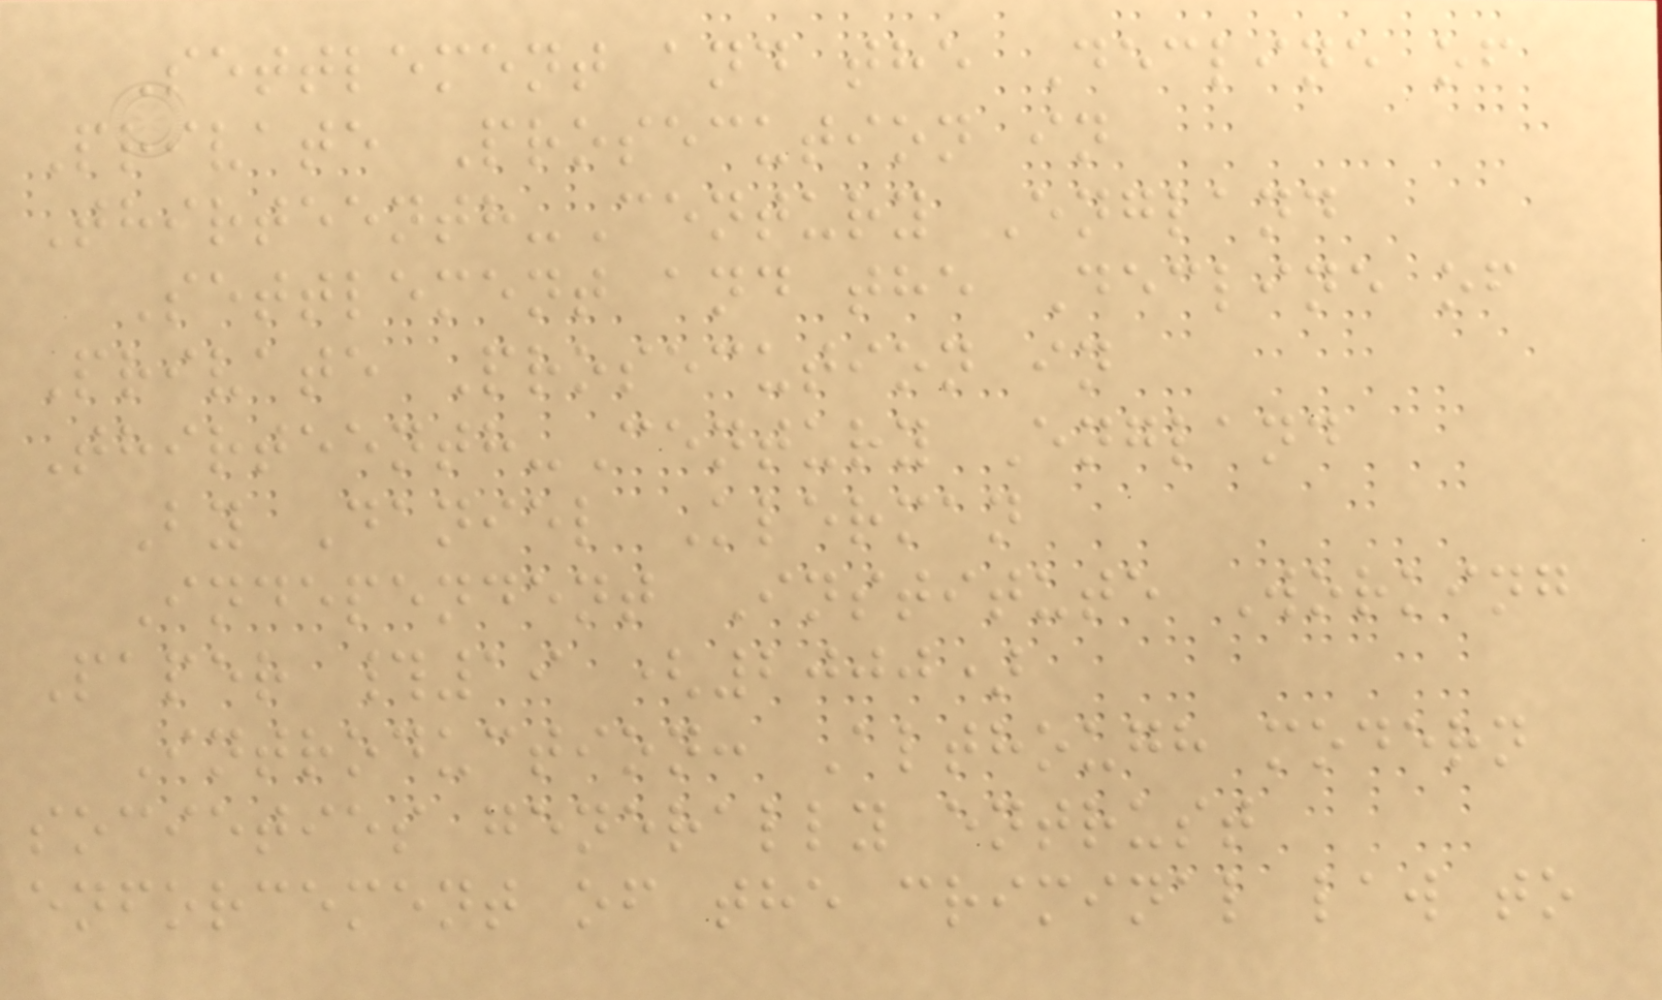Settlement and the Decline of
Private Prosecution in
Thirteenth-Century England
Settlement and the Decline of
Private Prosecution in
Thirteenth-Century England
By Daniel Klerman
Independent Institute Working
Paper #19 (2000)
Introduction: Although modern
societies generally entrust
enforcement of the criminal law to
